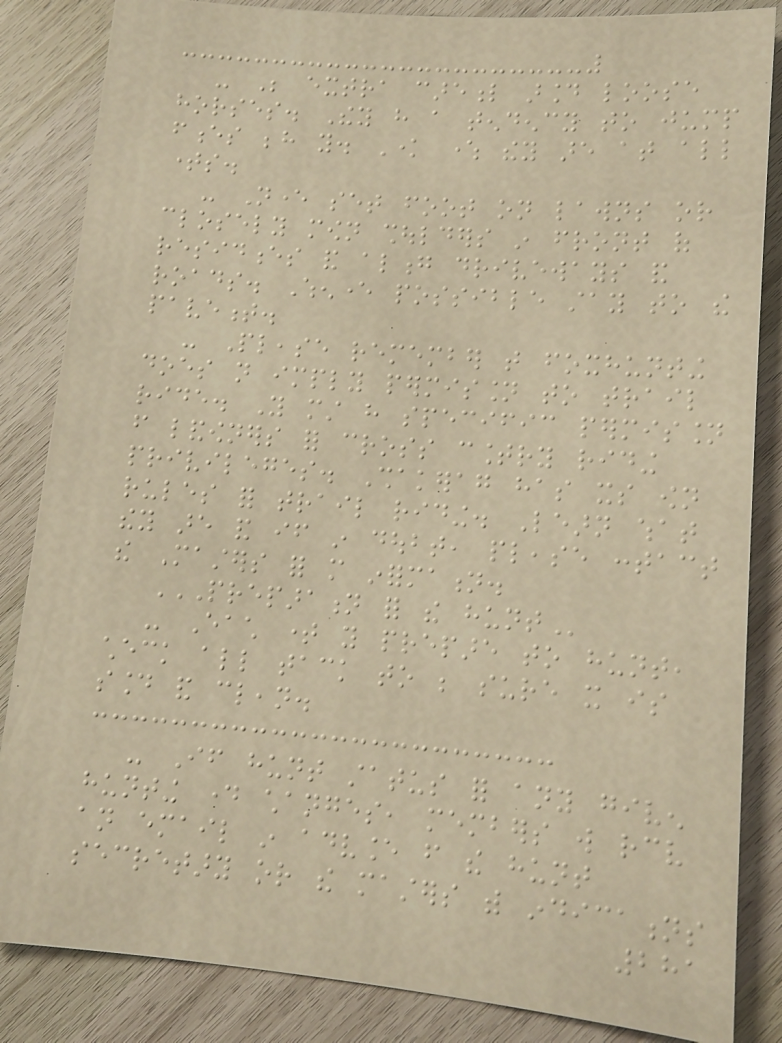- Be extra careful around loose
horses. They have a tendency to jump
fences behind you. Know where they are at all
times.
- Never set foot on lawns or
closely mown shoulders in front of
residences and along driveways and
roads. Whenever possible stay to the
pavement.
- Please remember that foxhunting
does not imply permission to trail
ride. You must have specific permission
from landowners for cross country riding
privileges. Shakerag has its own
rules for trail riding. Learn what
they are and if in doubt, please contact
the Masters for more information.
PREPARATION FOR THE HUNT
- Each time you prepare to hunt,
check all tack to be sure it is
sound and clean.
- If hunt status for any given
hunting day changes, members will receive
an email in advance from the hunt
secretary or the masters with indications
281
